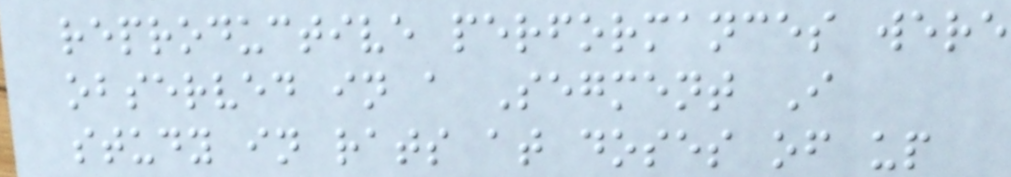reproductive performances were
observed in a Segment I
study in rats at doses of up
